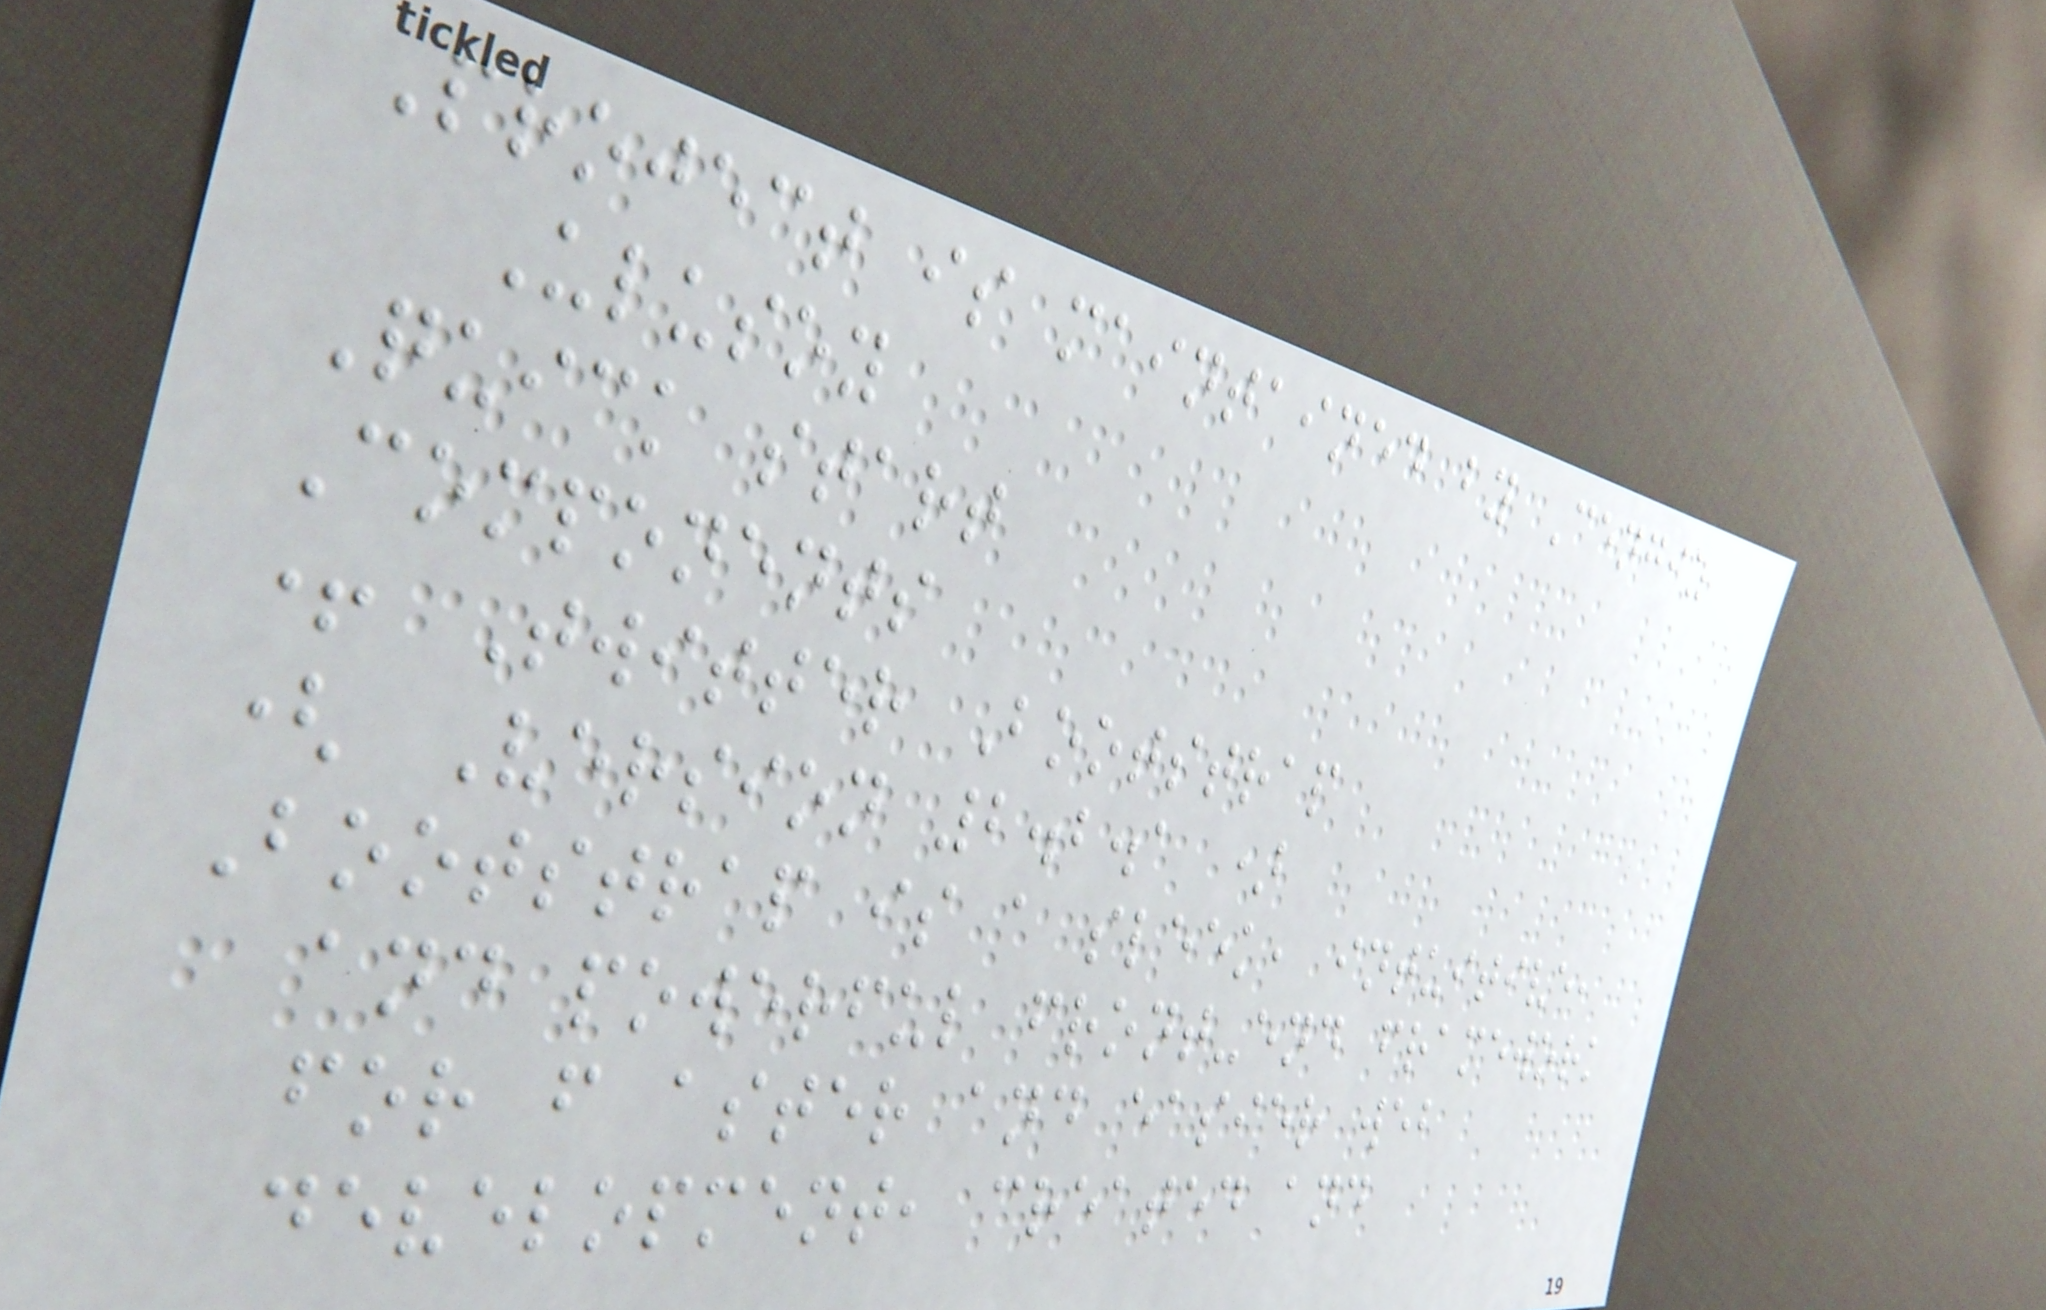Project is maintained by Cengiz
Ulusoy
Quick start
Components
+ Twitter Bootstrap
( Version 2.2.1 )
Bootstrap is a sleek, intuitive,
and powerful front-end framework
for f aster and easier web
development, created and
